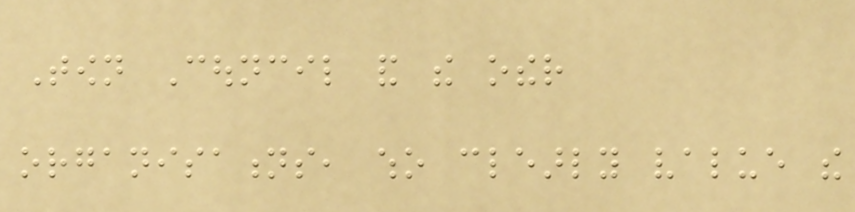Town Council and the other
organisations, who clearly value the
